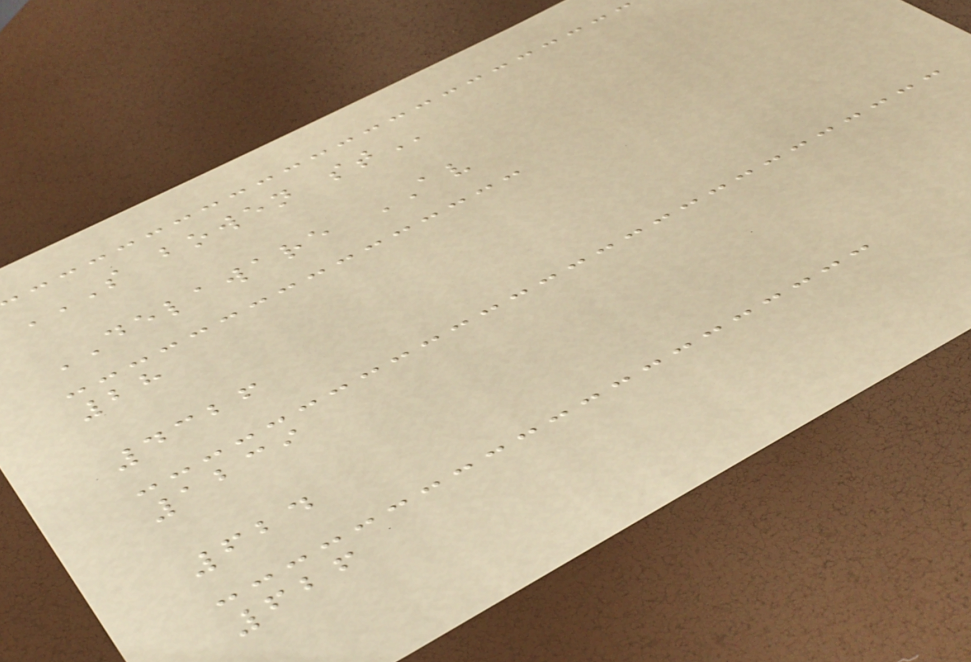S BOWEN ST
DELAWARE AV
28
4326
1239
624
626
